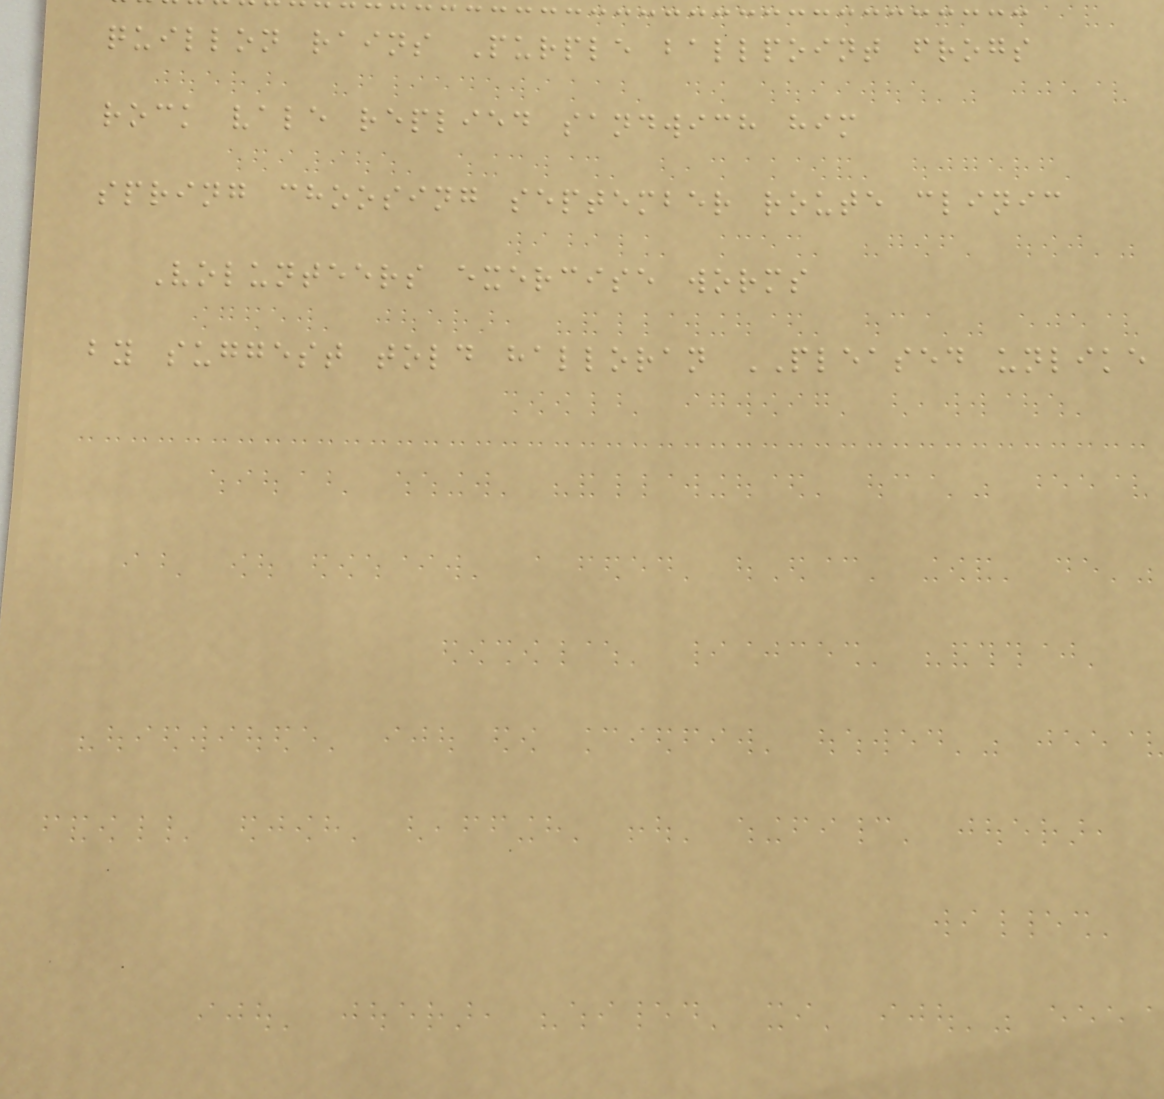quillon rains Purple ballpoint frogs
rock vale replied sandwich him
spring choosing september route clinic
Volunteers exercise worms
by suggest told halloran PLEASED unlike
